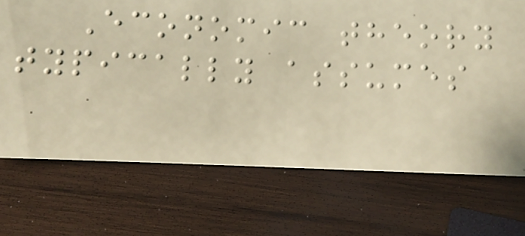Economic theory
typically assumes
